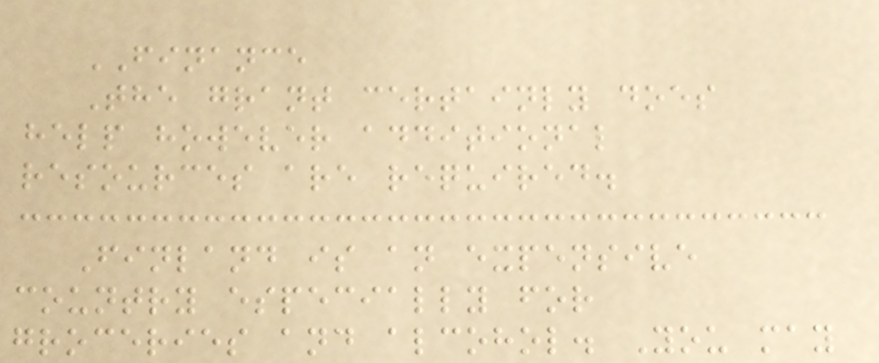FINANCE
The grant certainly does
help however additional
resources are required.
Finland is an expensive
country especially for
groceries and alcohol. You may
